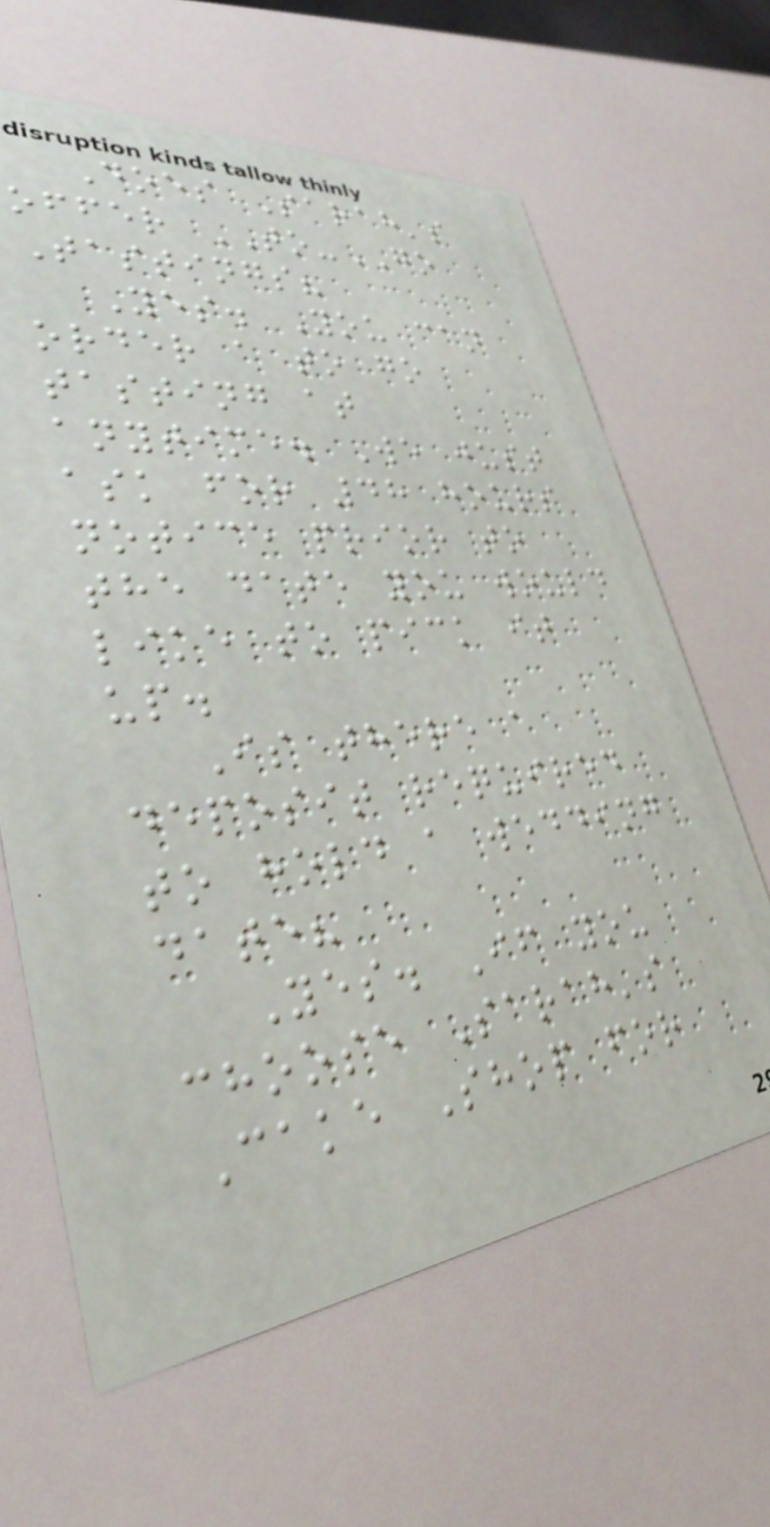Does Sarah's
offer TO-GO
Tastings?
Yes. You can
order a to go
tasting at
anytime. We just
ask for 48 hours
notice prior to
the date you would
like to pick it
up.
Is there a
deposit required
to hold a wedding
date?
Yes. If you
choose Sarah's
Cake Shop for
